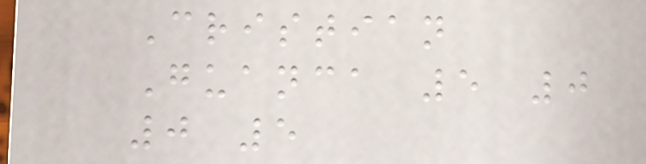Cristian
Guanca 5 0
0 5
